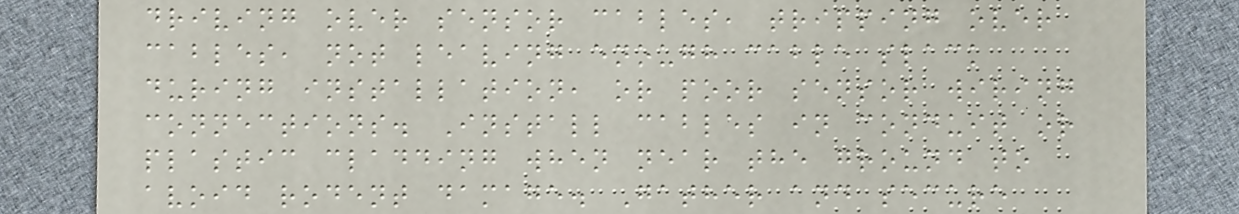driving over sensor cables, tripping over
cables, not leaving enough cable slack
during installation, or poor sensor wiring
connections. Install cables in conduit or
plastic cladding when near the ground to
avoid rodent damage. Gather and secure
